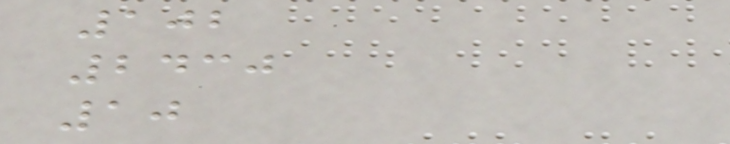102
2430
10
